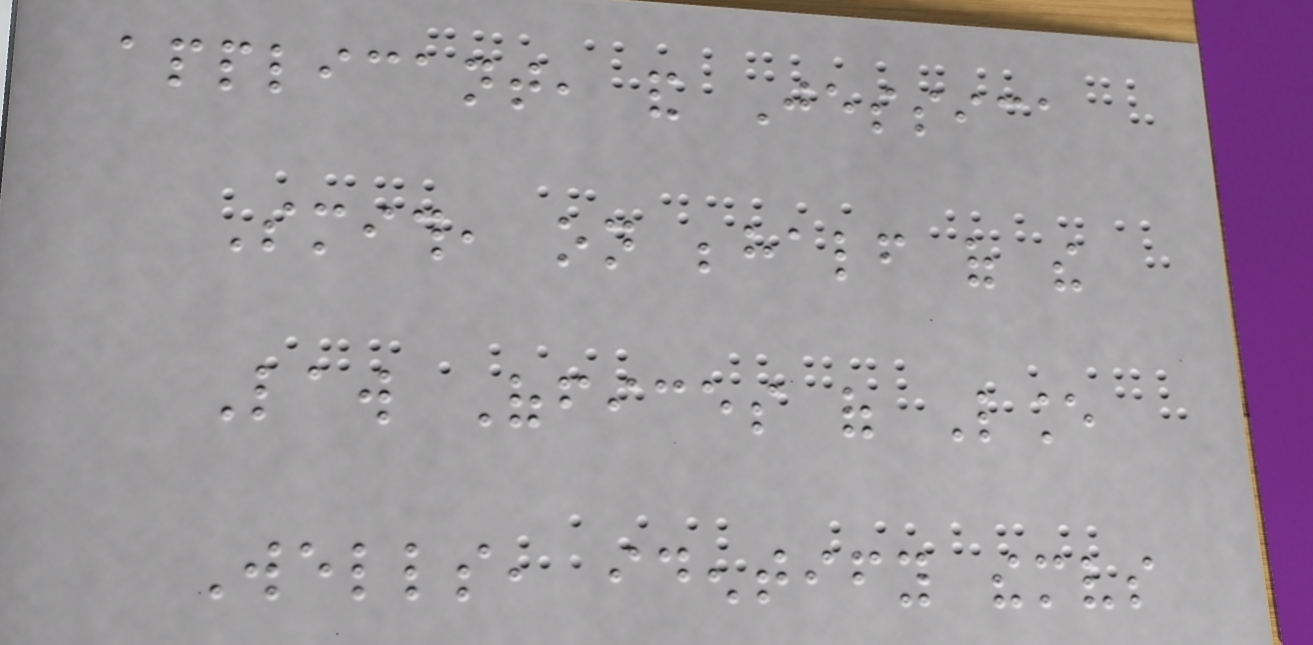applicant, and Jessica
Smith, on behalf of the
Law Offices of Lance
Wells, identify themselves
